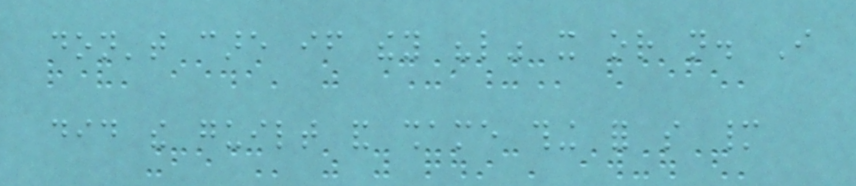don't care if they "like" it or not. I
did the guilt and shame thing for so many
